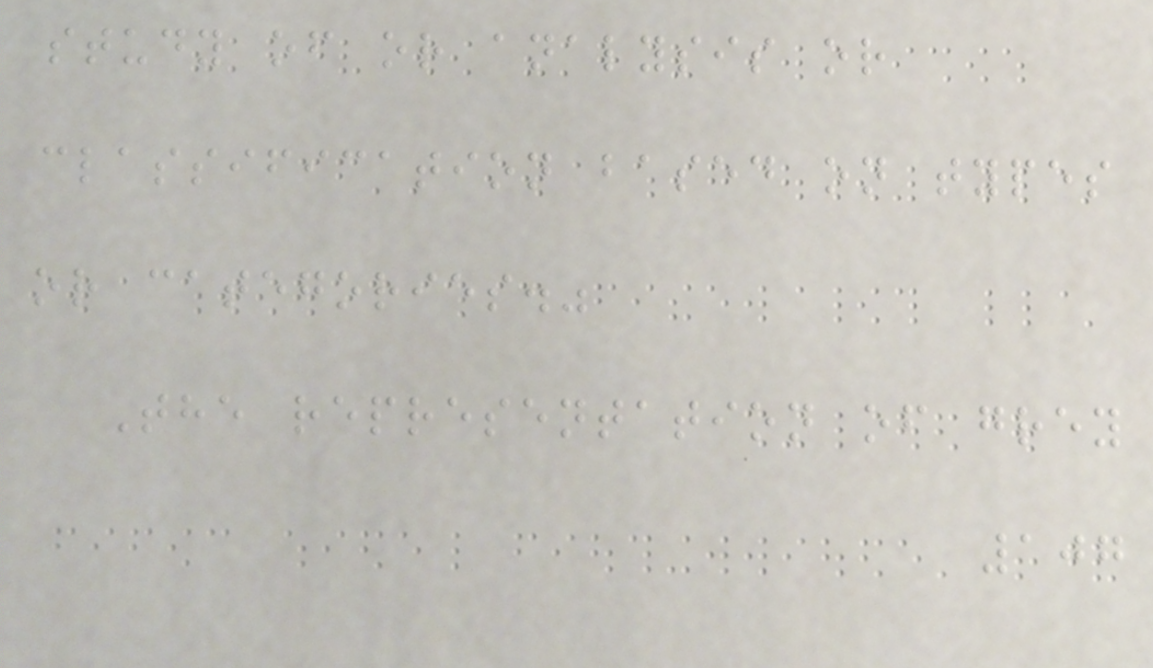study of or analysis or
classification based on types
or categories."
The representation of grey
107
